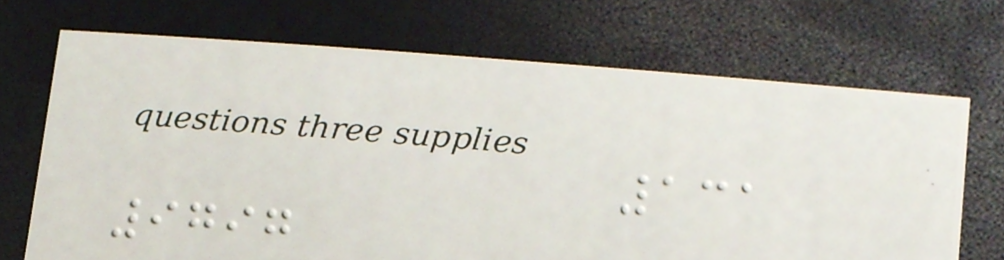131
9797
